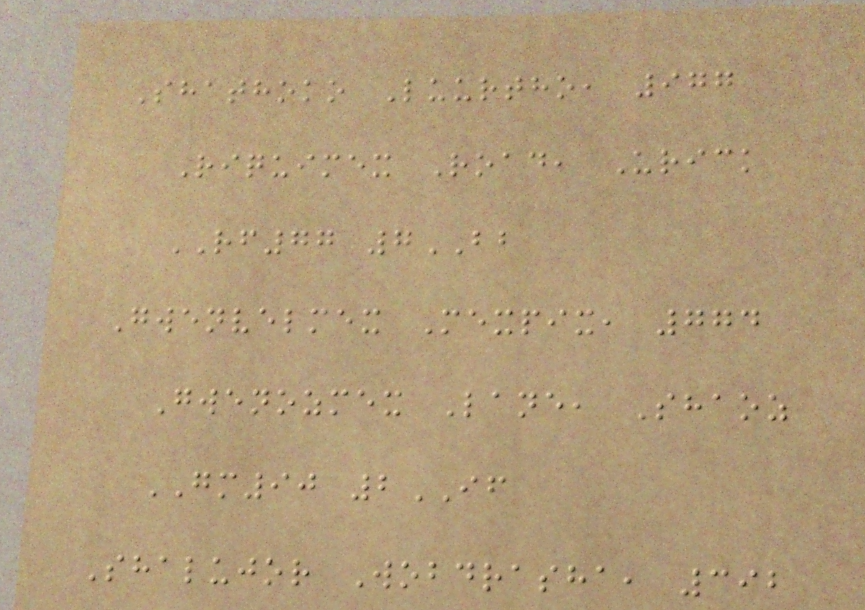Shathoko Luurtho, 977
Riquimex Road, Urick
RF77 7BB
Gwenvelmex Mexpix, 774
Gwenozmex Lane, Shaoz
GM90 2IF
Shalujor Wobdrasha, 392
